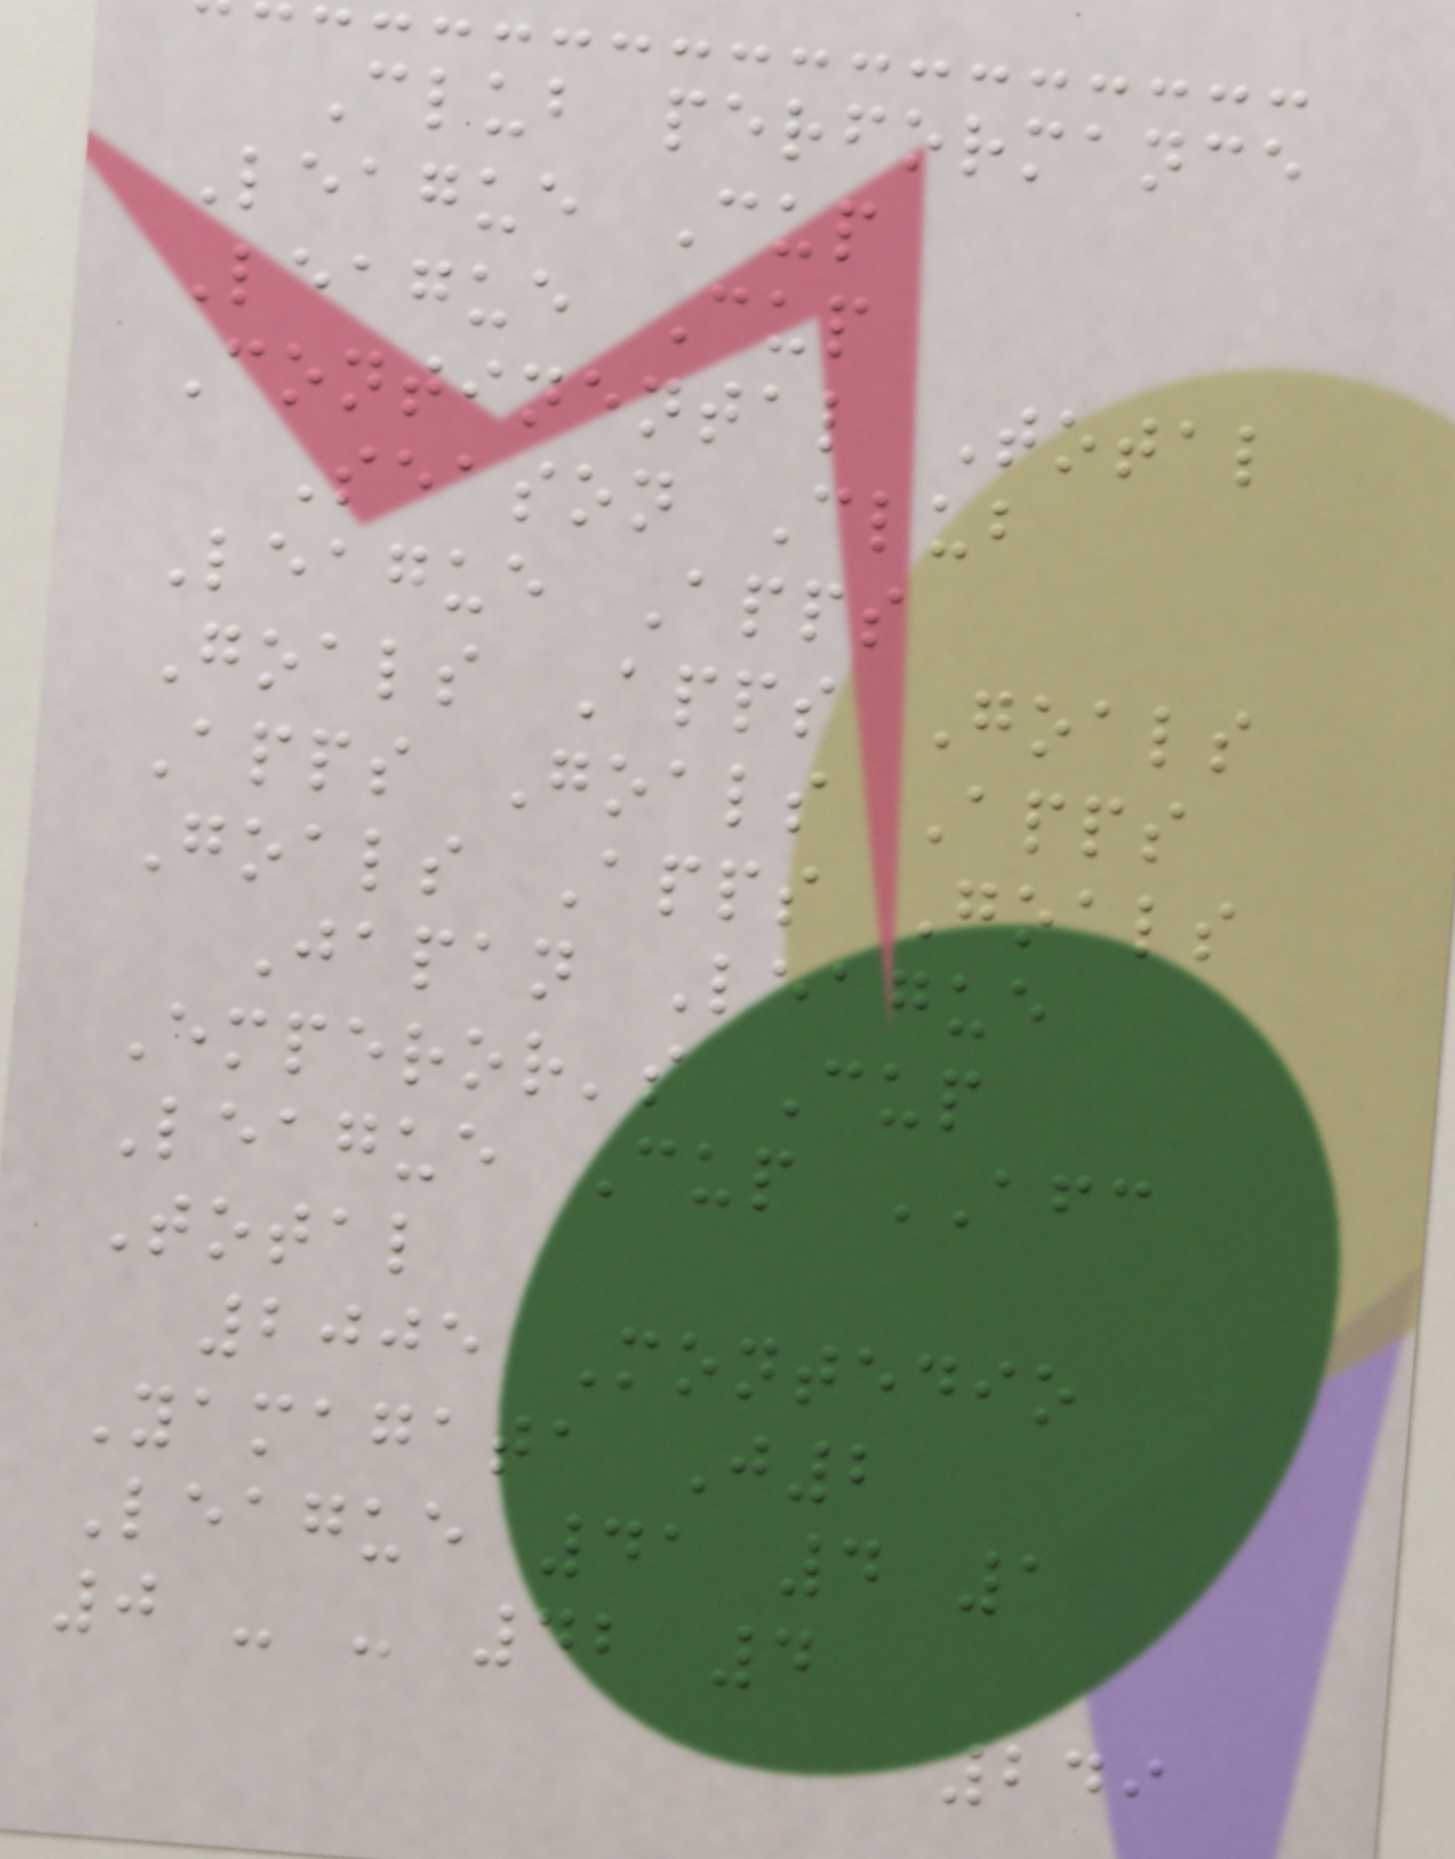Club performance
League Cup
League Cup
Continental Total
Season Club
League Apps
Goals Apps Goals
Apps Goals Apps
Goals Apps Goals
Japan League
Emperor's Cup
League Cup AFC
Total
2005 Montedio
Yamagata J2
League 41 4 1
0 - - 42 4
249
